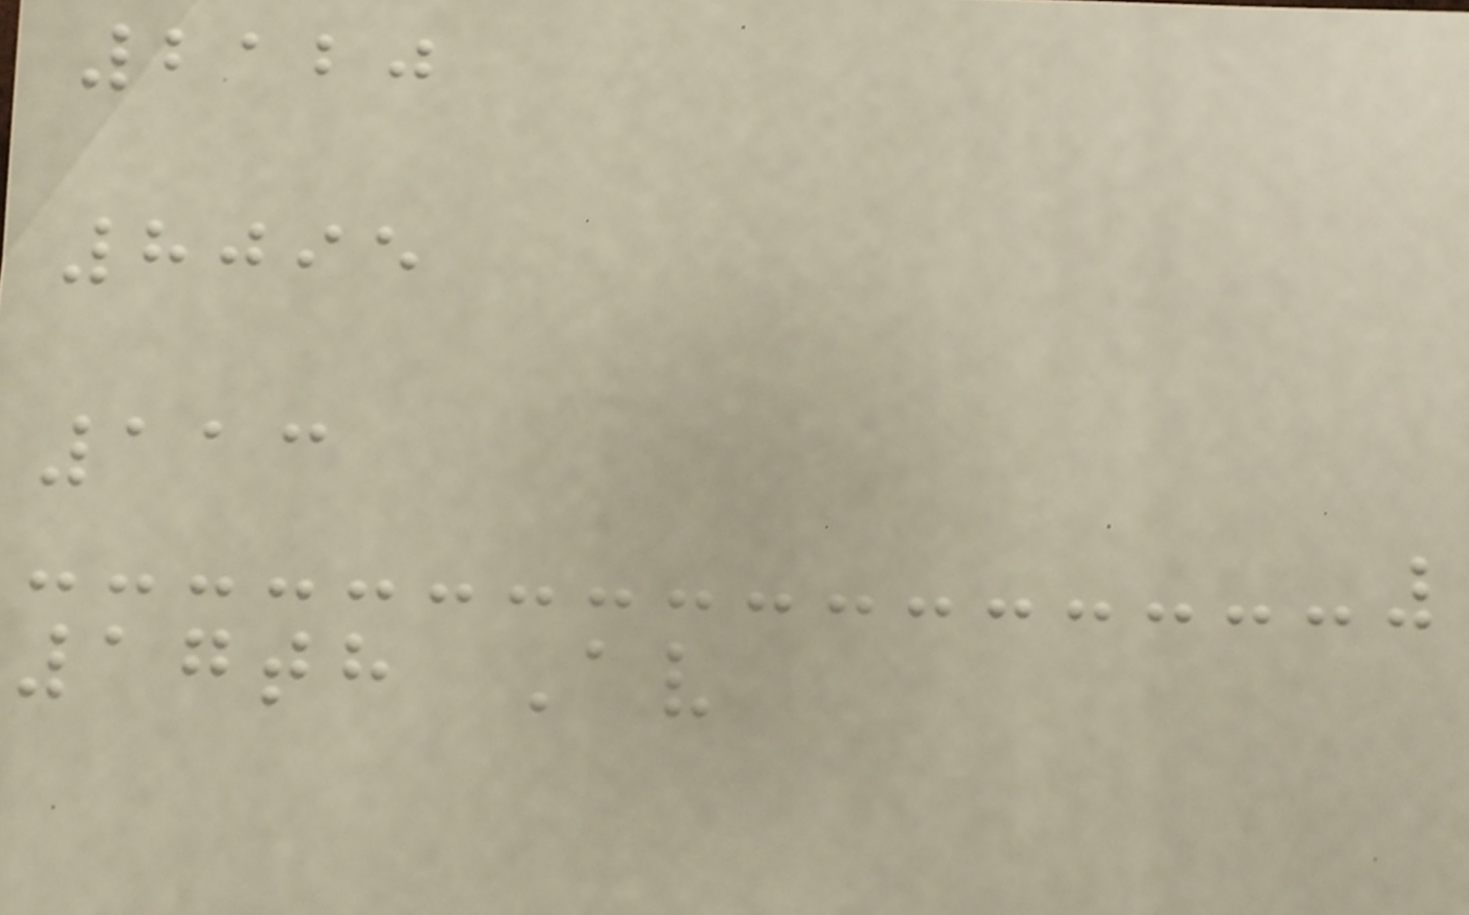2120
8095
113
17th Av
